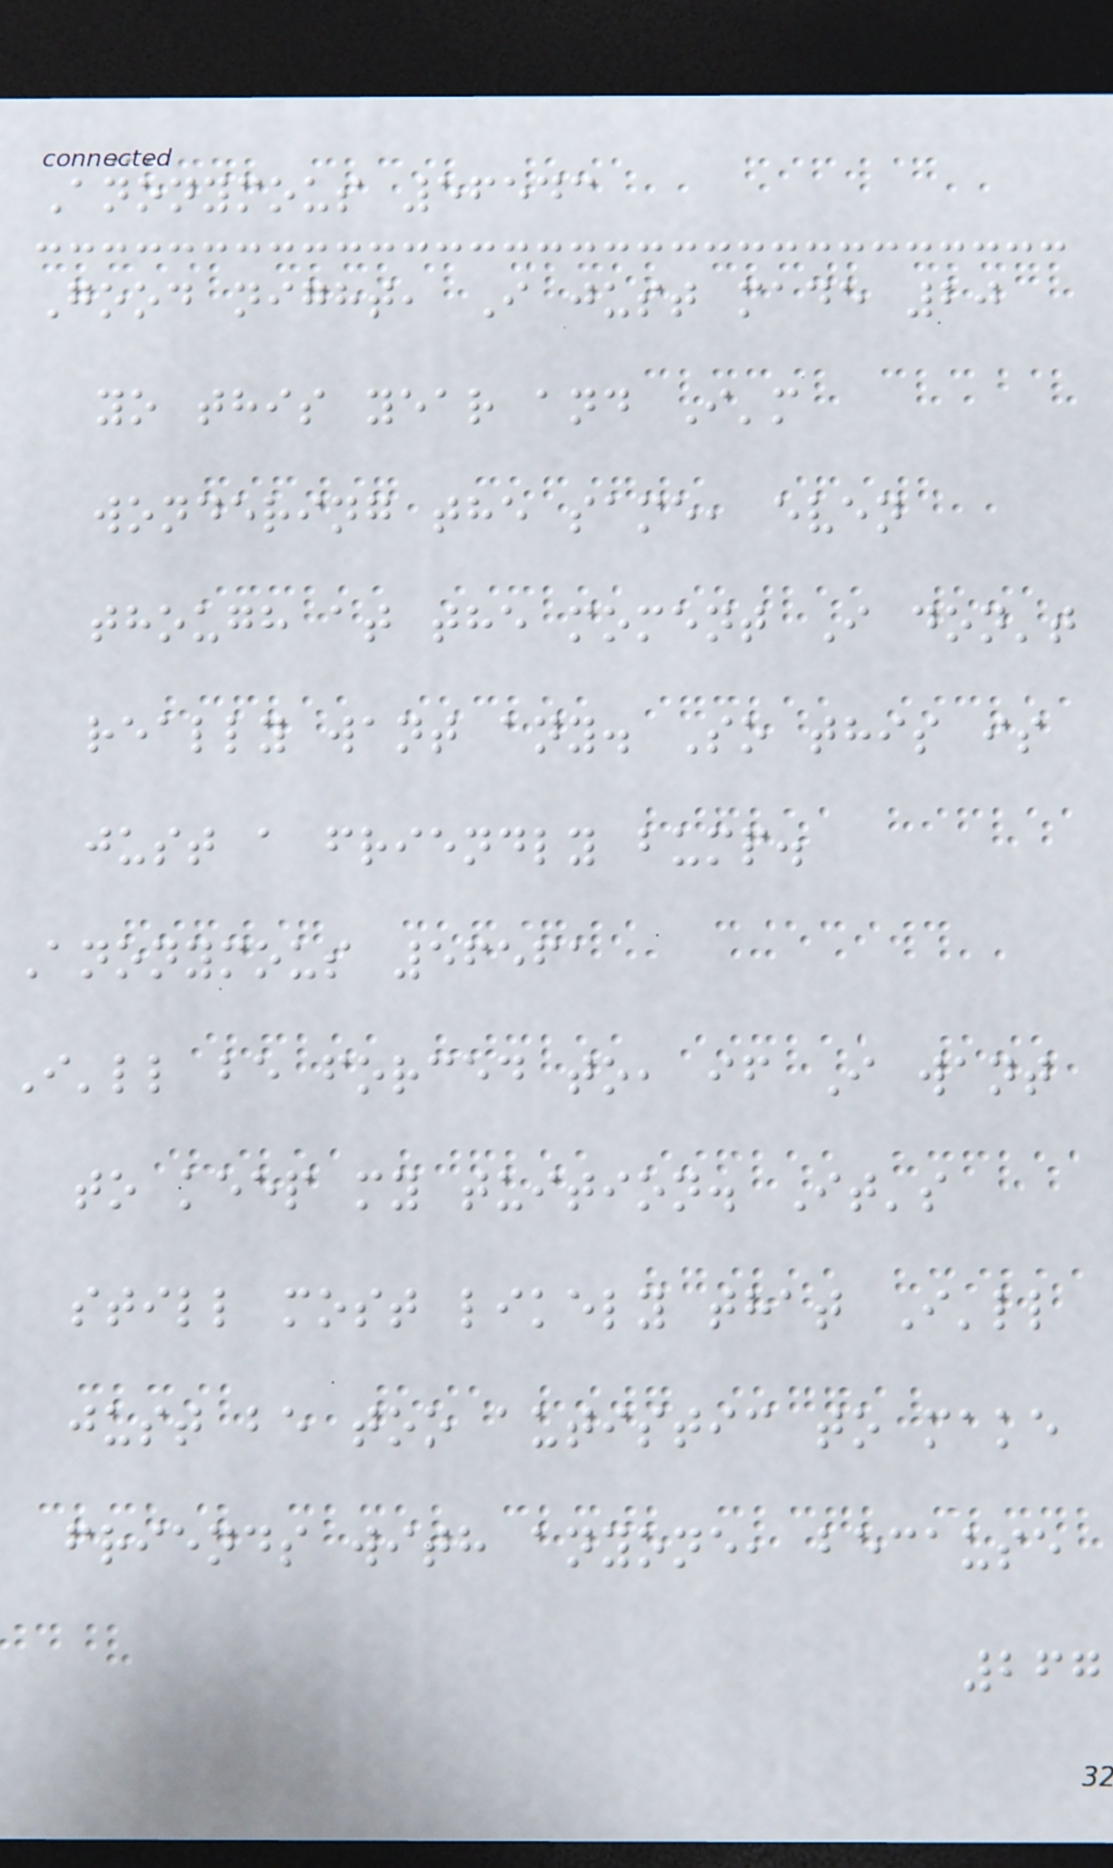Anonymous 56543
Good night, I just made 20
yo this year and I'm
wondering the same, even
though at the moment I don't
really want any. So this is
just a friendly bump.
Anonymous 56561
I'll be forced to, if I want
to keep my tuition. It's
still most likely that I'll
just be too autistic to make
friends with anyone, because
267
